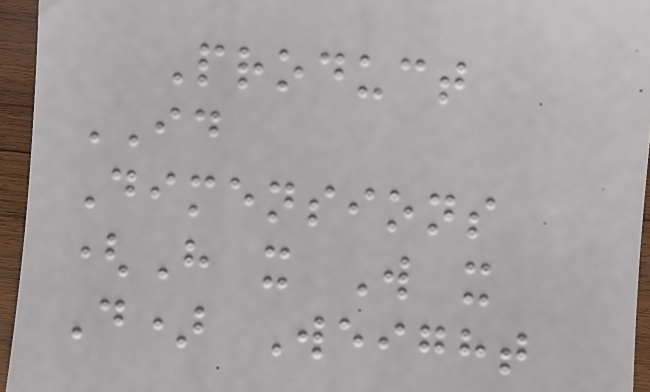Product
ID
Dimensions
(H x W x
D) Weight
